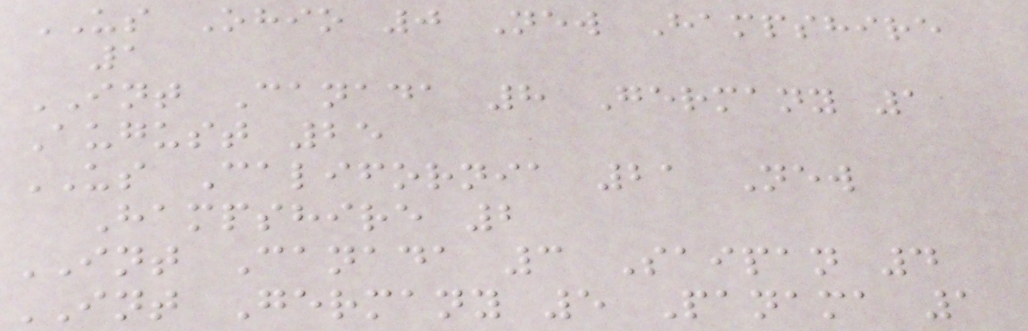US Ohio 0 New Hampshire
1
INT Canada 8 Germany 1
August 25
US California 21 New
Hampshire 2
INT Canada 3 Saipan 4
INT Germany 5 Panama 1
